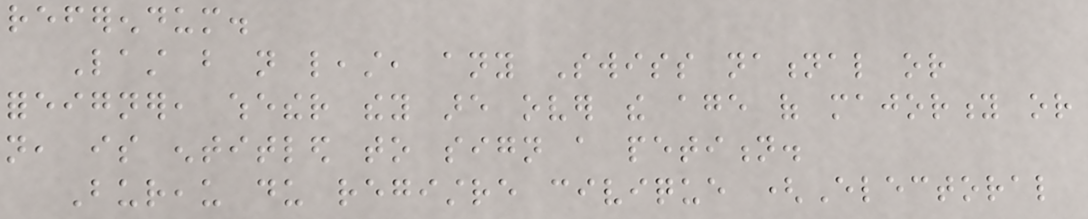referendum.
Last but not least, any Swiss national or
foreigner, whether they are over the age of majority or
not, is entitled to sign a petition.
Bureau du registre civique (Electoral
